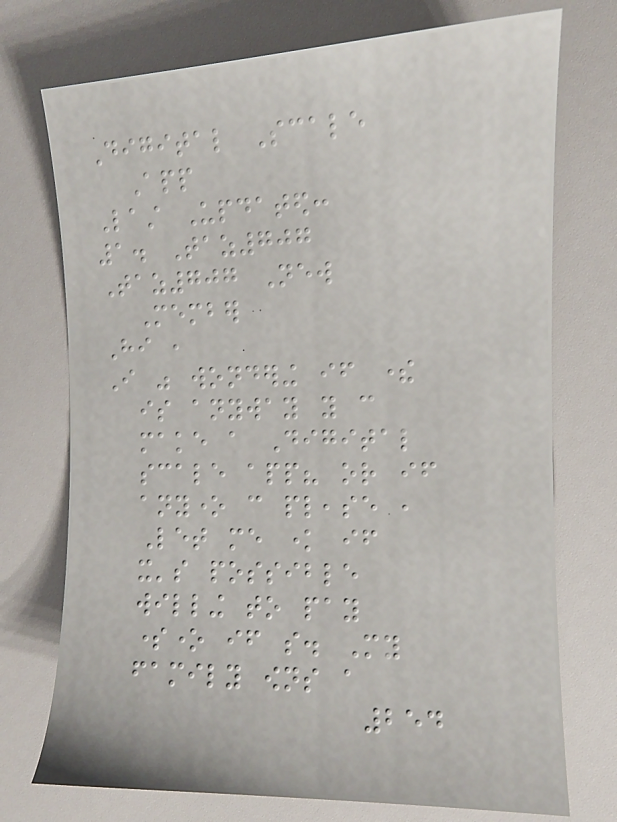Digital Scale
App
Last Updated:
1. Taz707
Taz707 New
Member
Hi ,
I was wondering if there
is anyway you can
make a Digital
scale app? or if
anyone can please ,
Let me know if
it's possible
willing to pay
someone if so. My
family owns a
254
